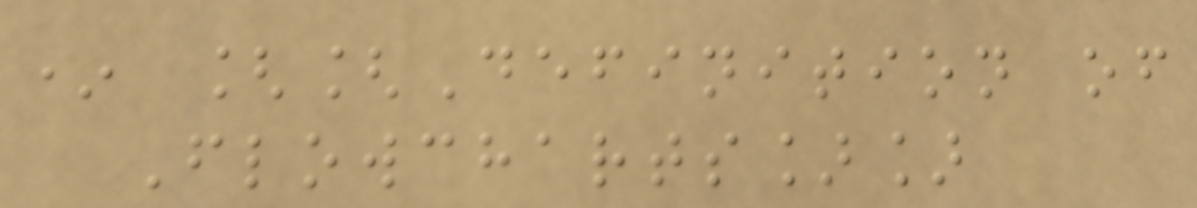* [[Definition of
Flowcharts]]
